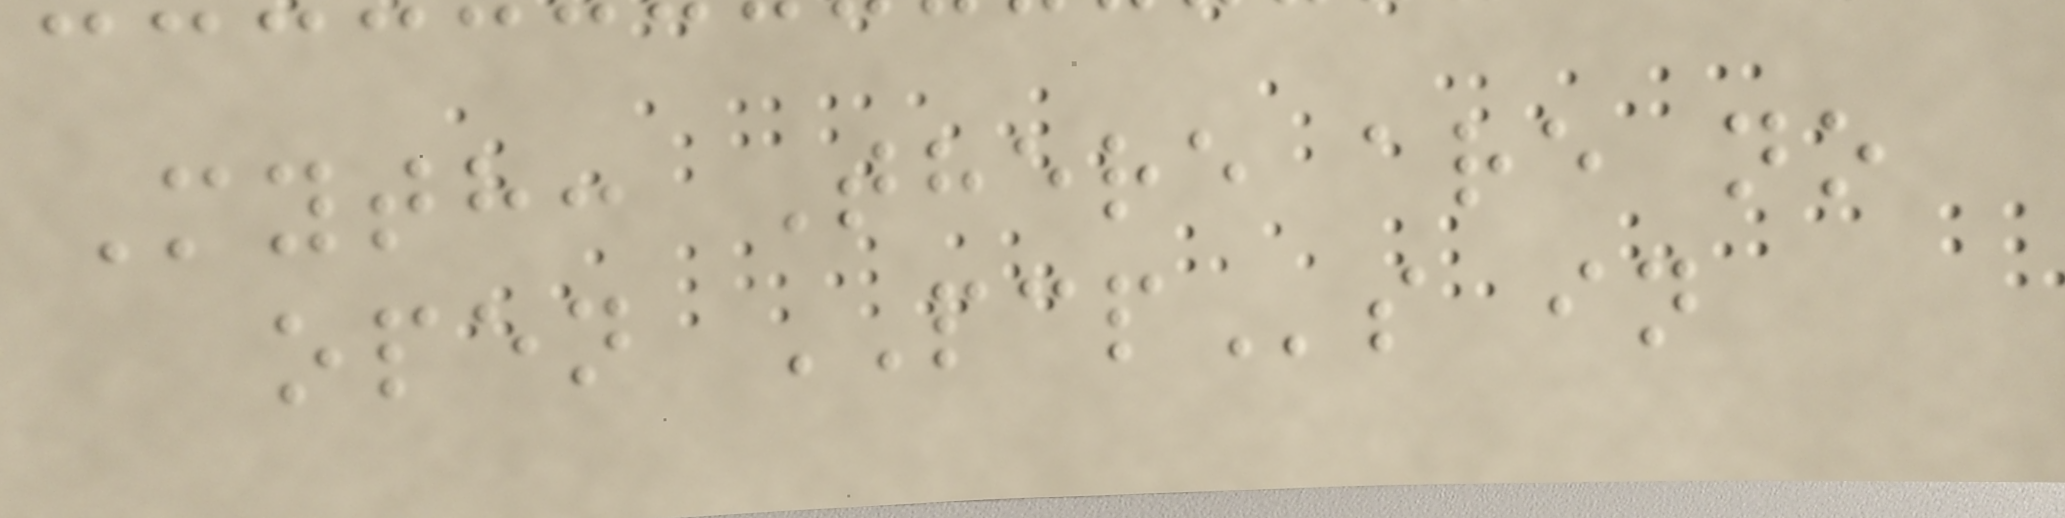Myth: There are no
open PCPs in
